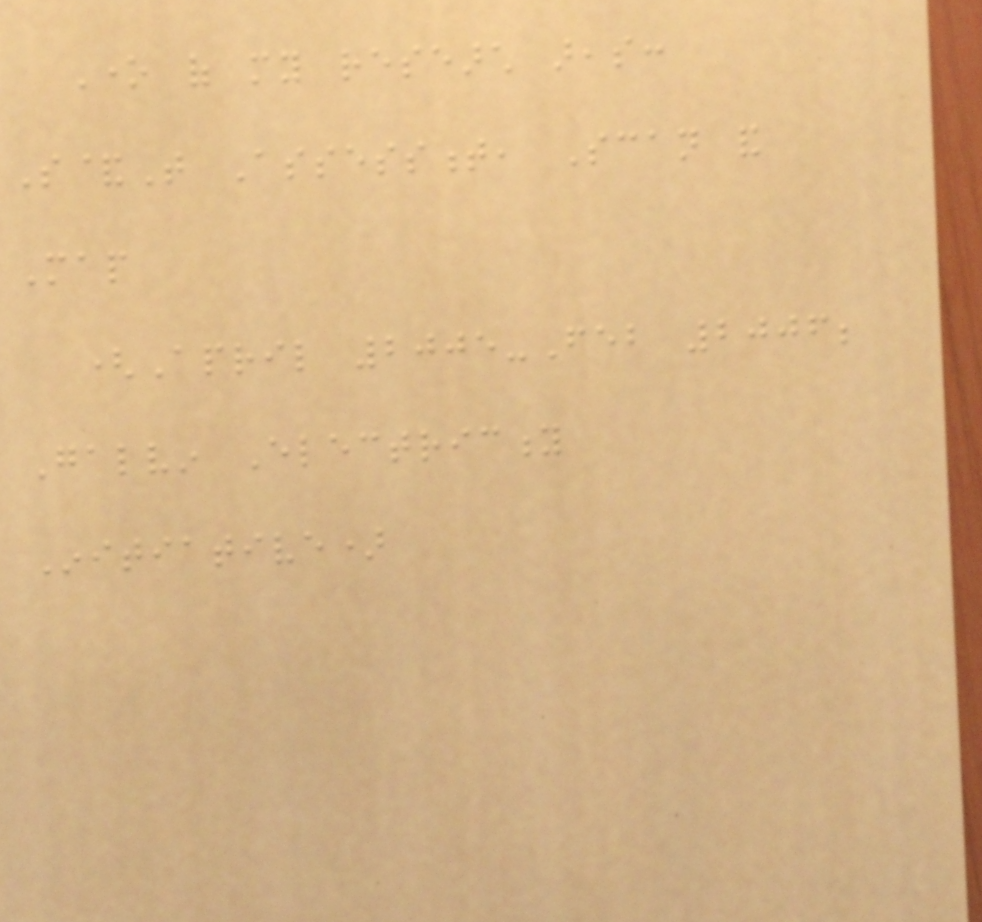One of my research areas:
S&T Assessment, Scan and
Map
(April 2005-Feb 2006;
Galvin Electricity
Initiative)
